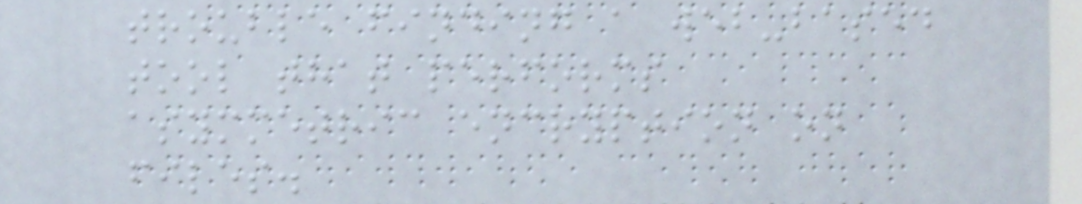trouble finding a web-based
tool that performs
asymmetric encryption on
files.
